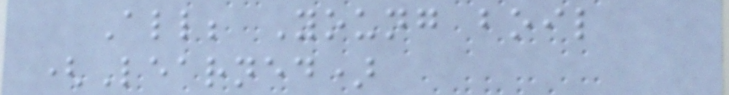All; Young boil
(Learned)
